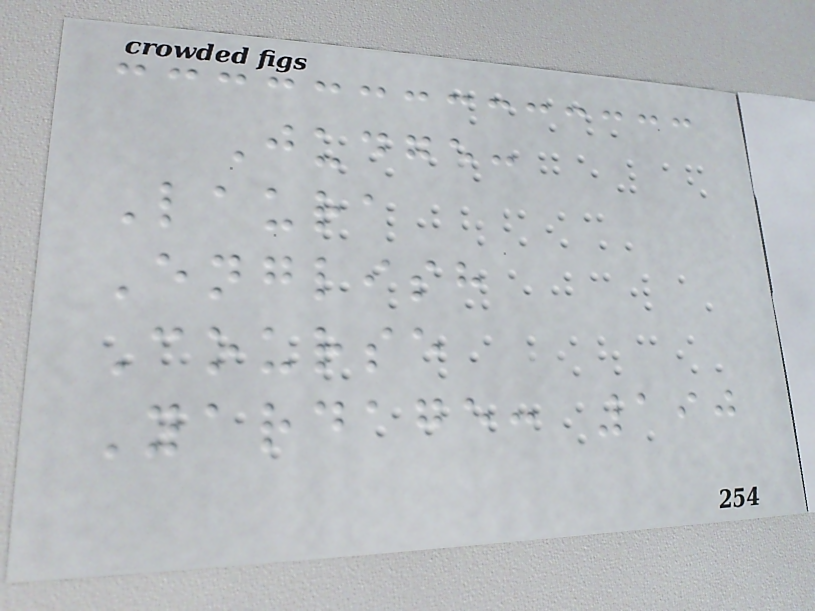Judge:
Laura
English
Course
Yardage: 190
